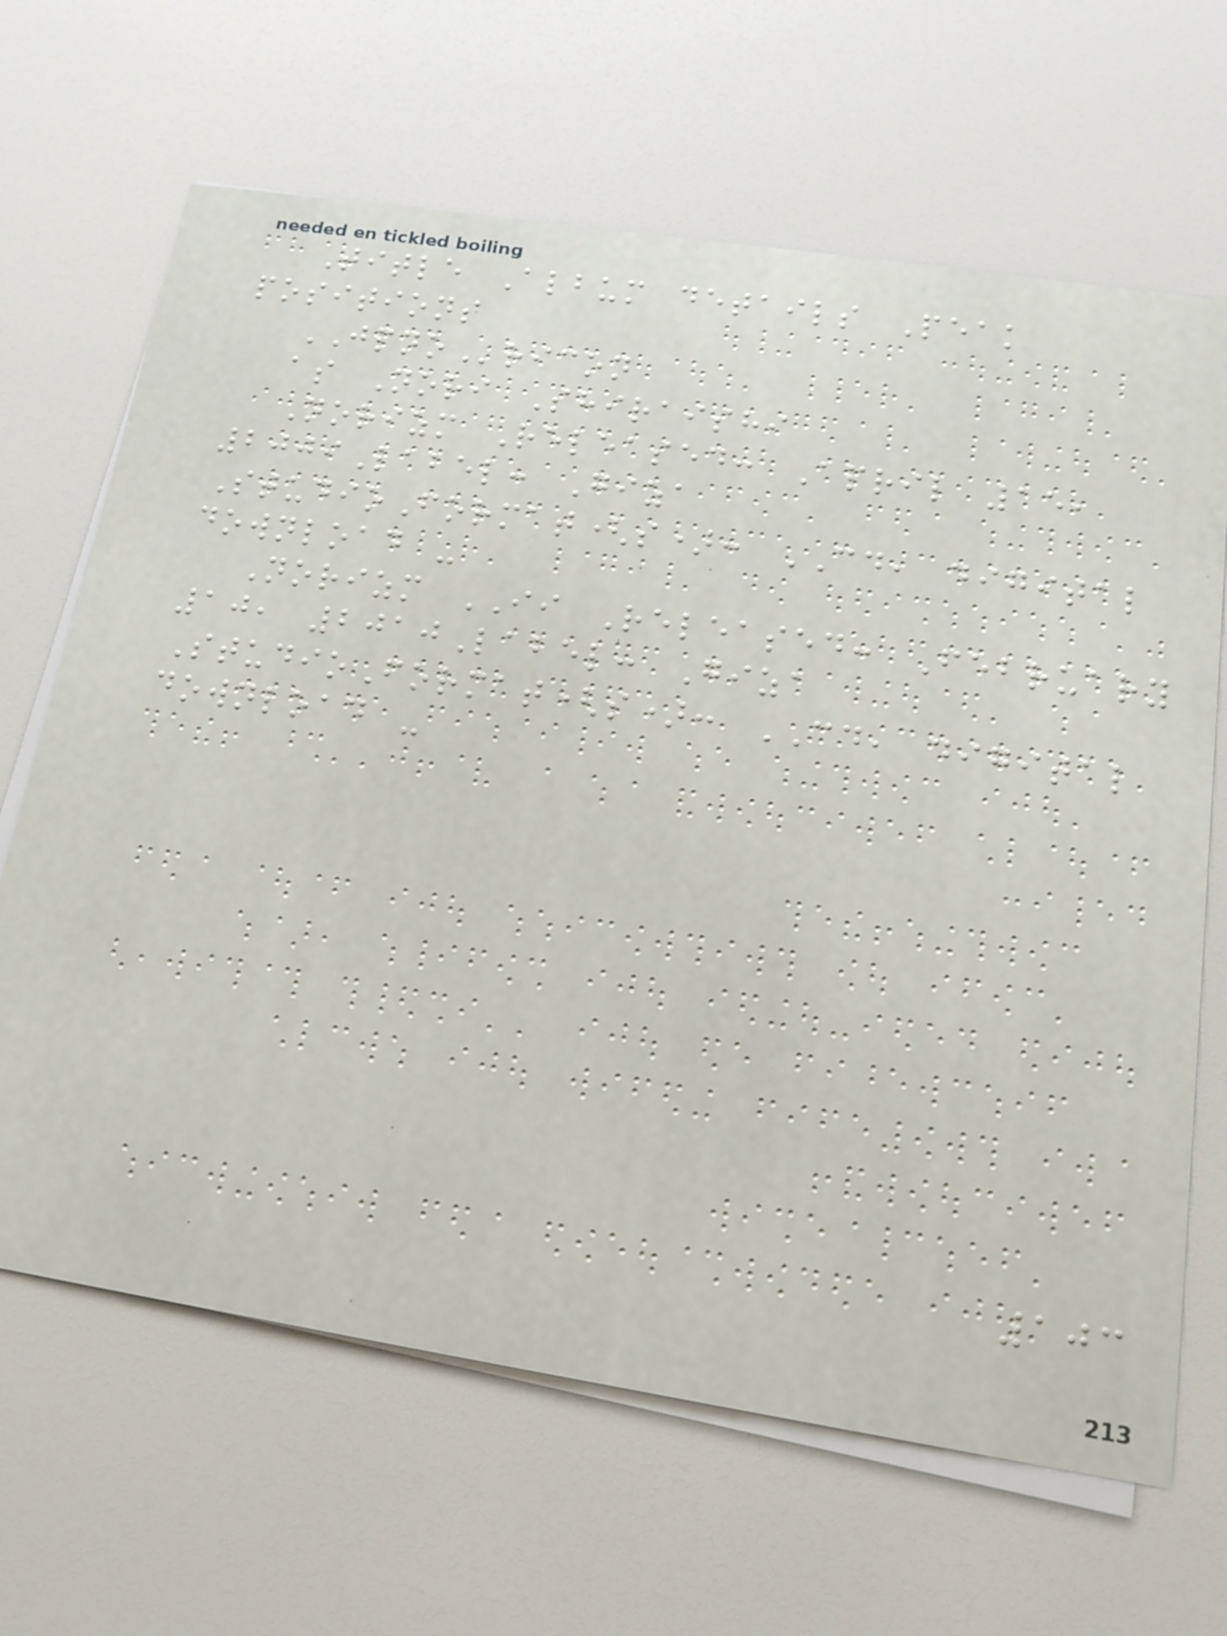Title Album details Peak
positions
JPNOricon
as Nori Shiraishi
Norizm Released: April 15,
2009Label: Giza
StudioFormat(s): CD, digital
download -
Norizm II Released: February
10, 2010Label: Giza
StudioFormat(s): CD, digital
download -
103
